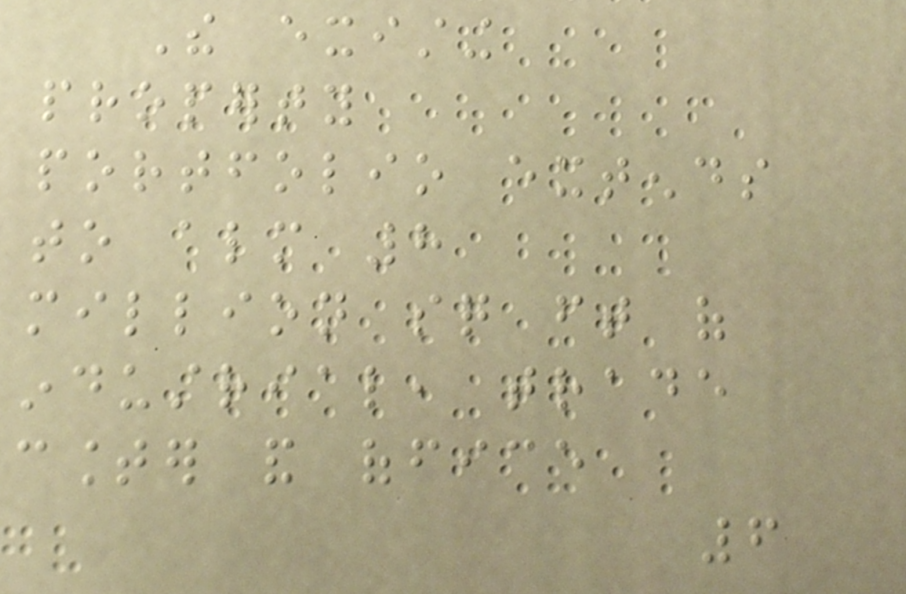The existing
property
portfolio extends
to almost 8
million sq ft of
industrial, trade
counter and office
6
